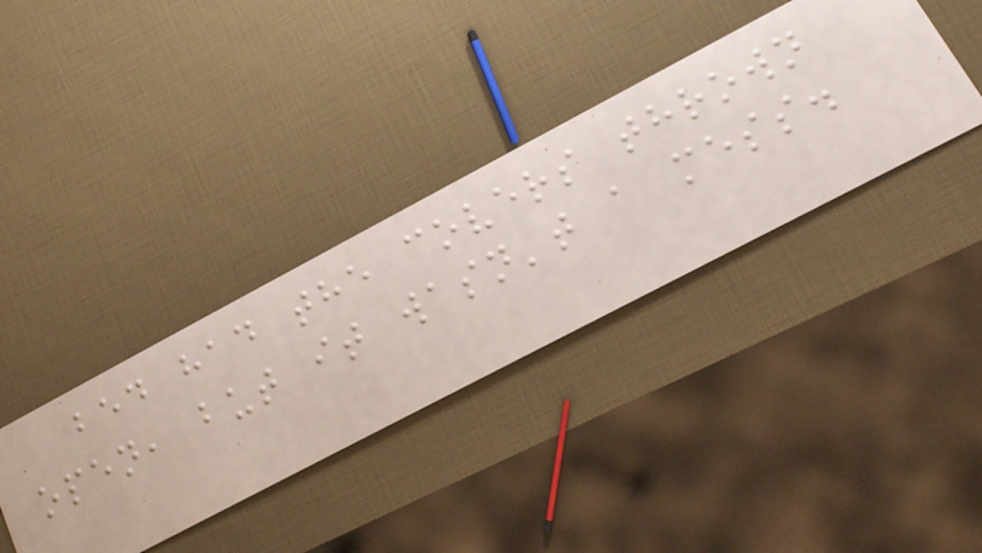bed had the covers thrown
open, but it wasn't a mess.
